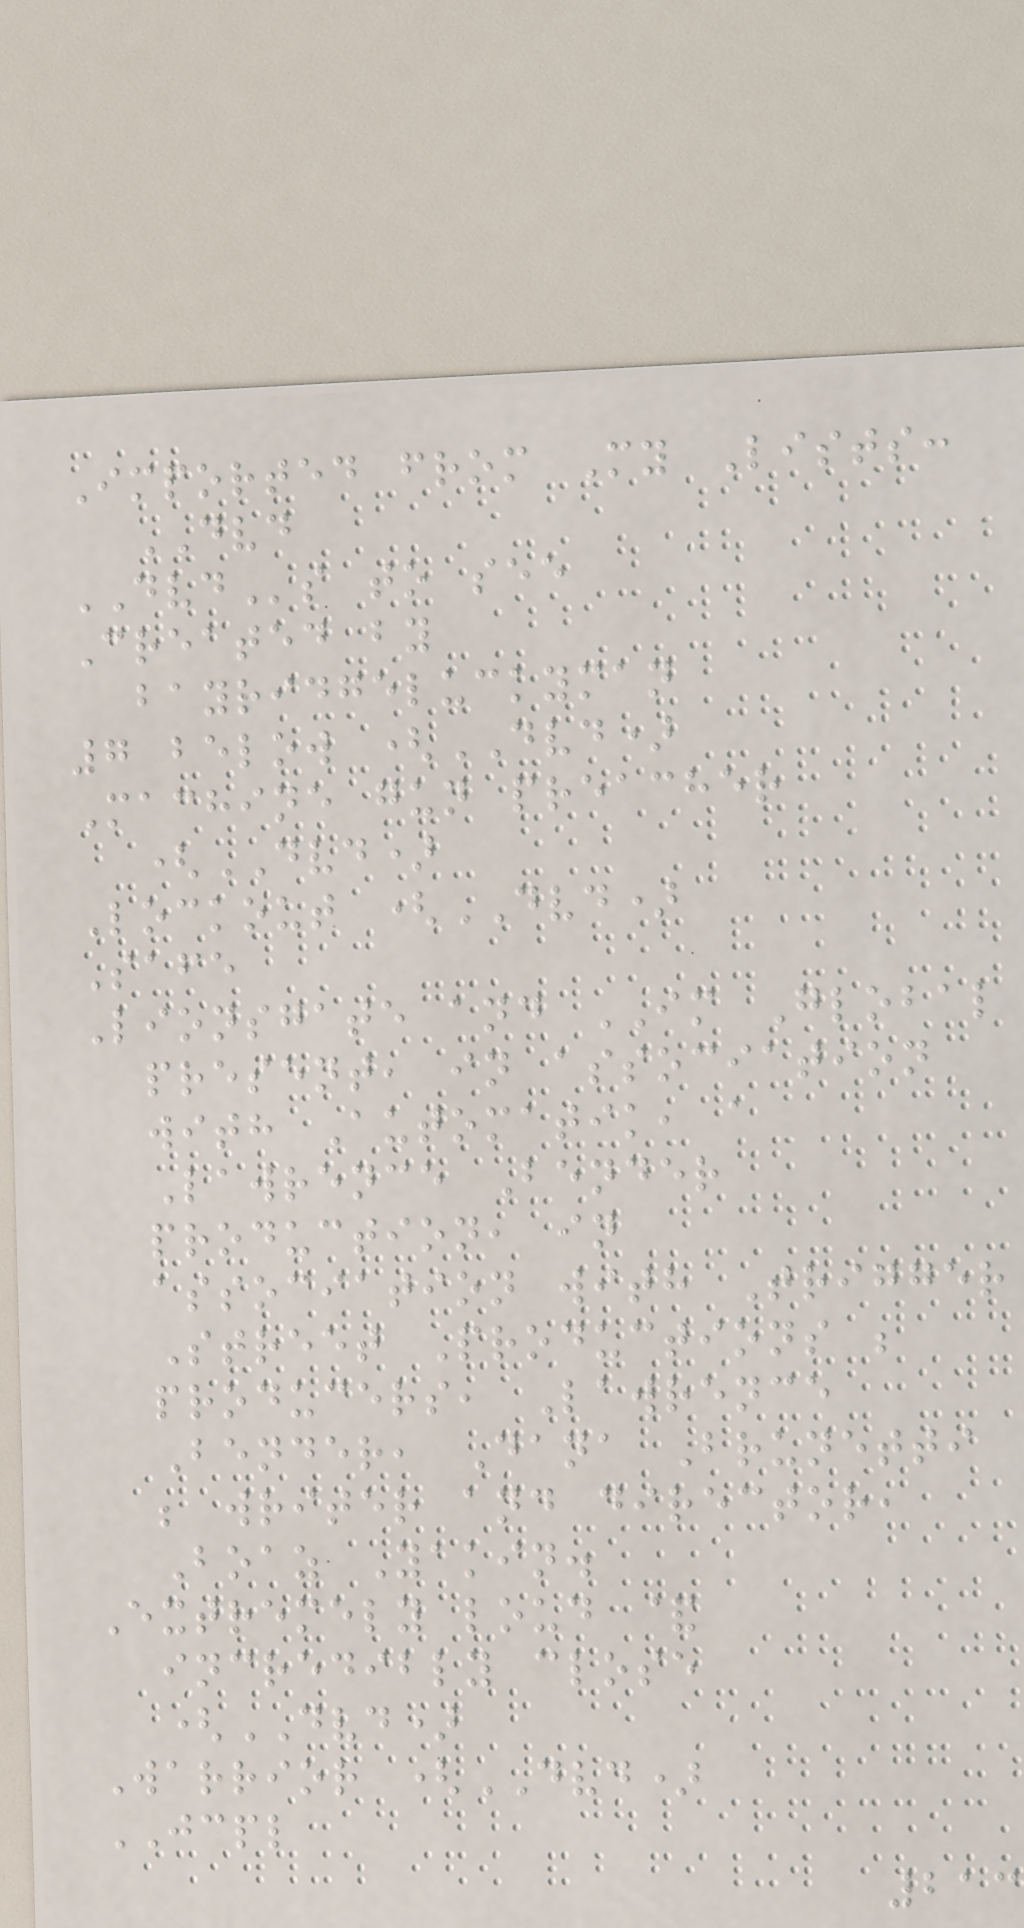Imported from My Lists:
DVD
DVDs to see
Created by
bayridgeluckyman
7 below (DVD)
Machine gun preacher
(DVD)
Lockout (DVD)
Safe
Lionsgate and IM Global
present, in association
with Automatik, a
Lawrence Bender
production, in
association with Trigger
Street Productions ;
producers, Lawrence
Bender, Dana Brunetti
; writer and director,
Boaz Yakin.
Extremely loud &
incredibly close
(DVD)
Warrior (DVD)
JCPL
213
